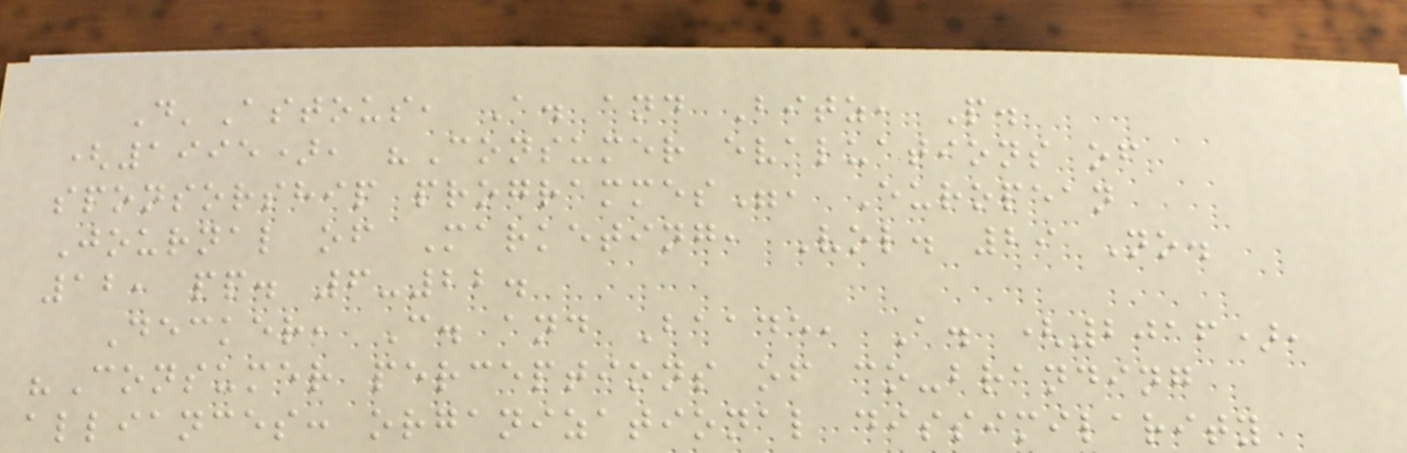D'Astous, A. and Bitz, P.
(1995), "Consumer evaluations of
sponsorship programmes", European
Journal of Marketing, Vol. 29 No.
12, pp. 6-22.
Decker, C. and Baade, A. (2016),
"Consumer perceptions of co-branding
alliances: organizational dissimilarity
